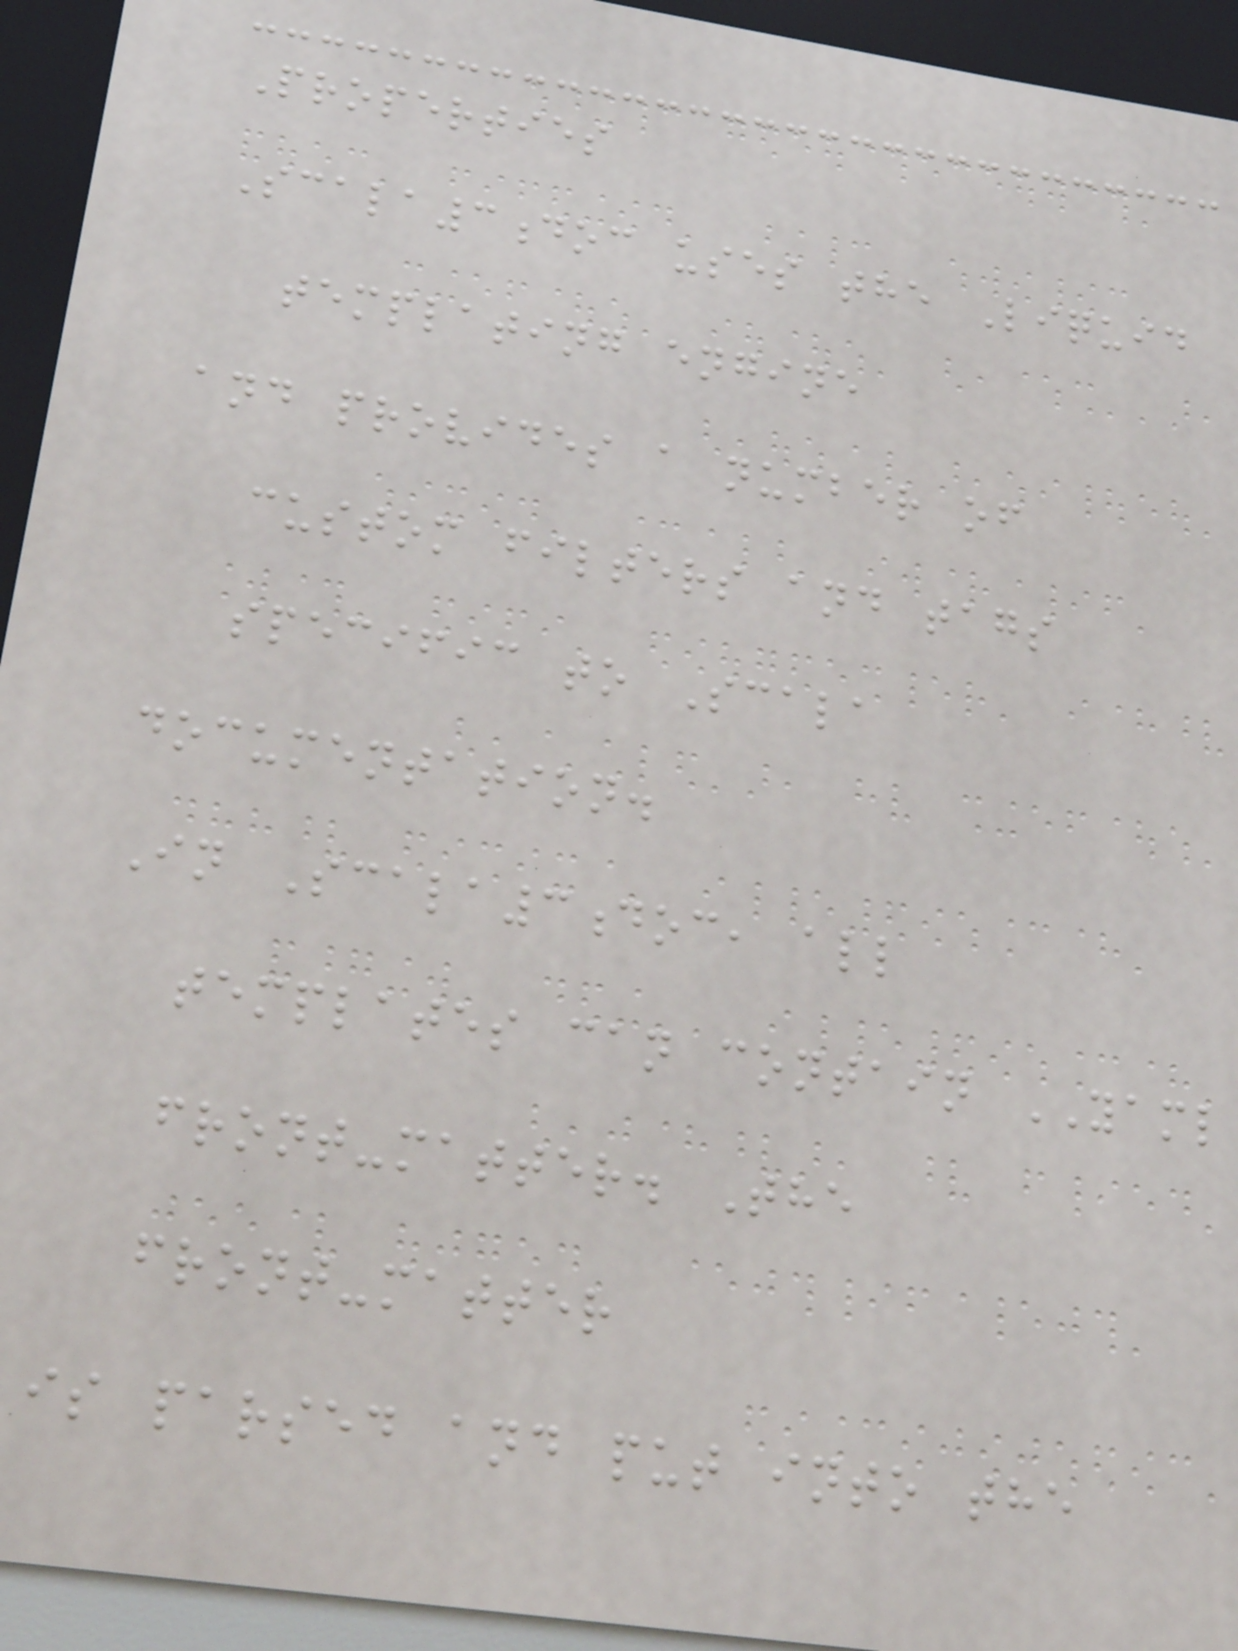Properties
Scala3doc uses the Liquid
templating engine
and provides a number of
custom filters and tags
specific to Scala
documentation.
In Scala3doc, all
templates can contain YAML
front-matter. The
front-matter
is parsed and put into the
